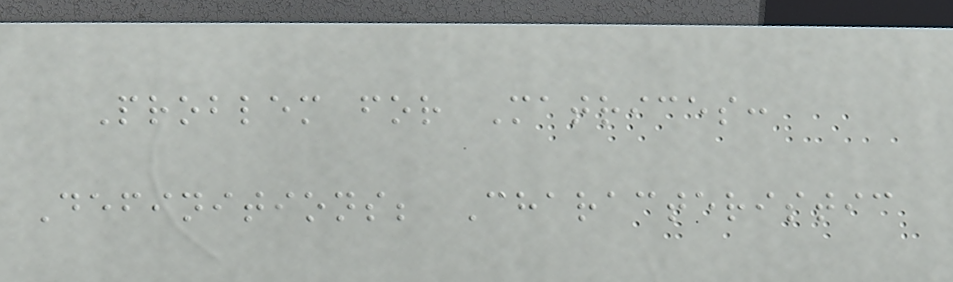Problem for Matrices:
Definitions; Characteristic
